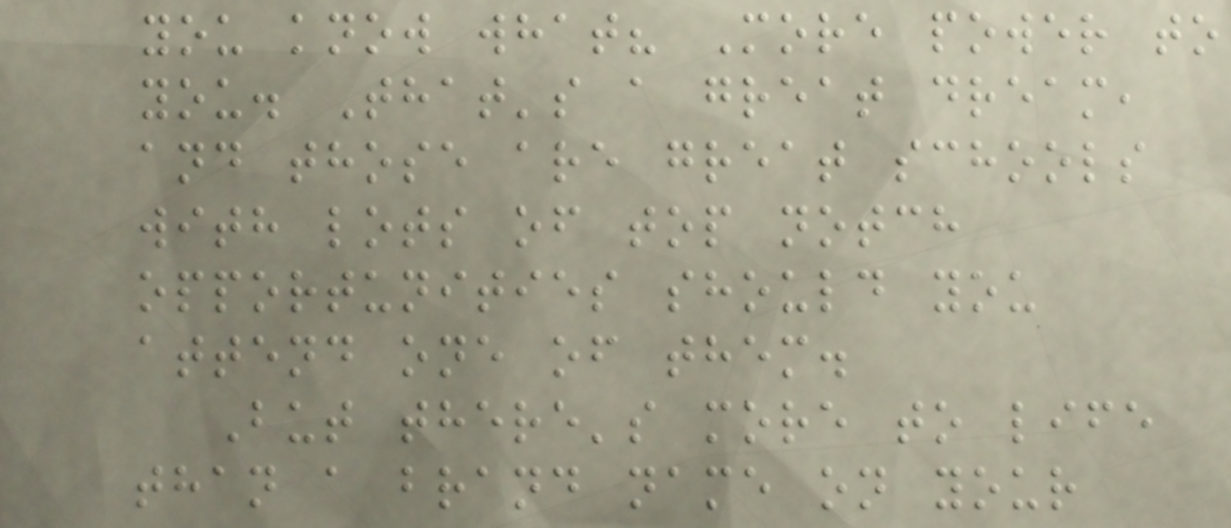you know what? More power to
you. That's a great dream,
and those are great schools
with lots of top notch
opportunities should you
attend one of them.
But there's more to life
than a brand name on your
